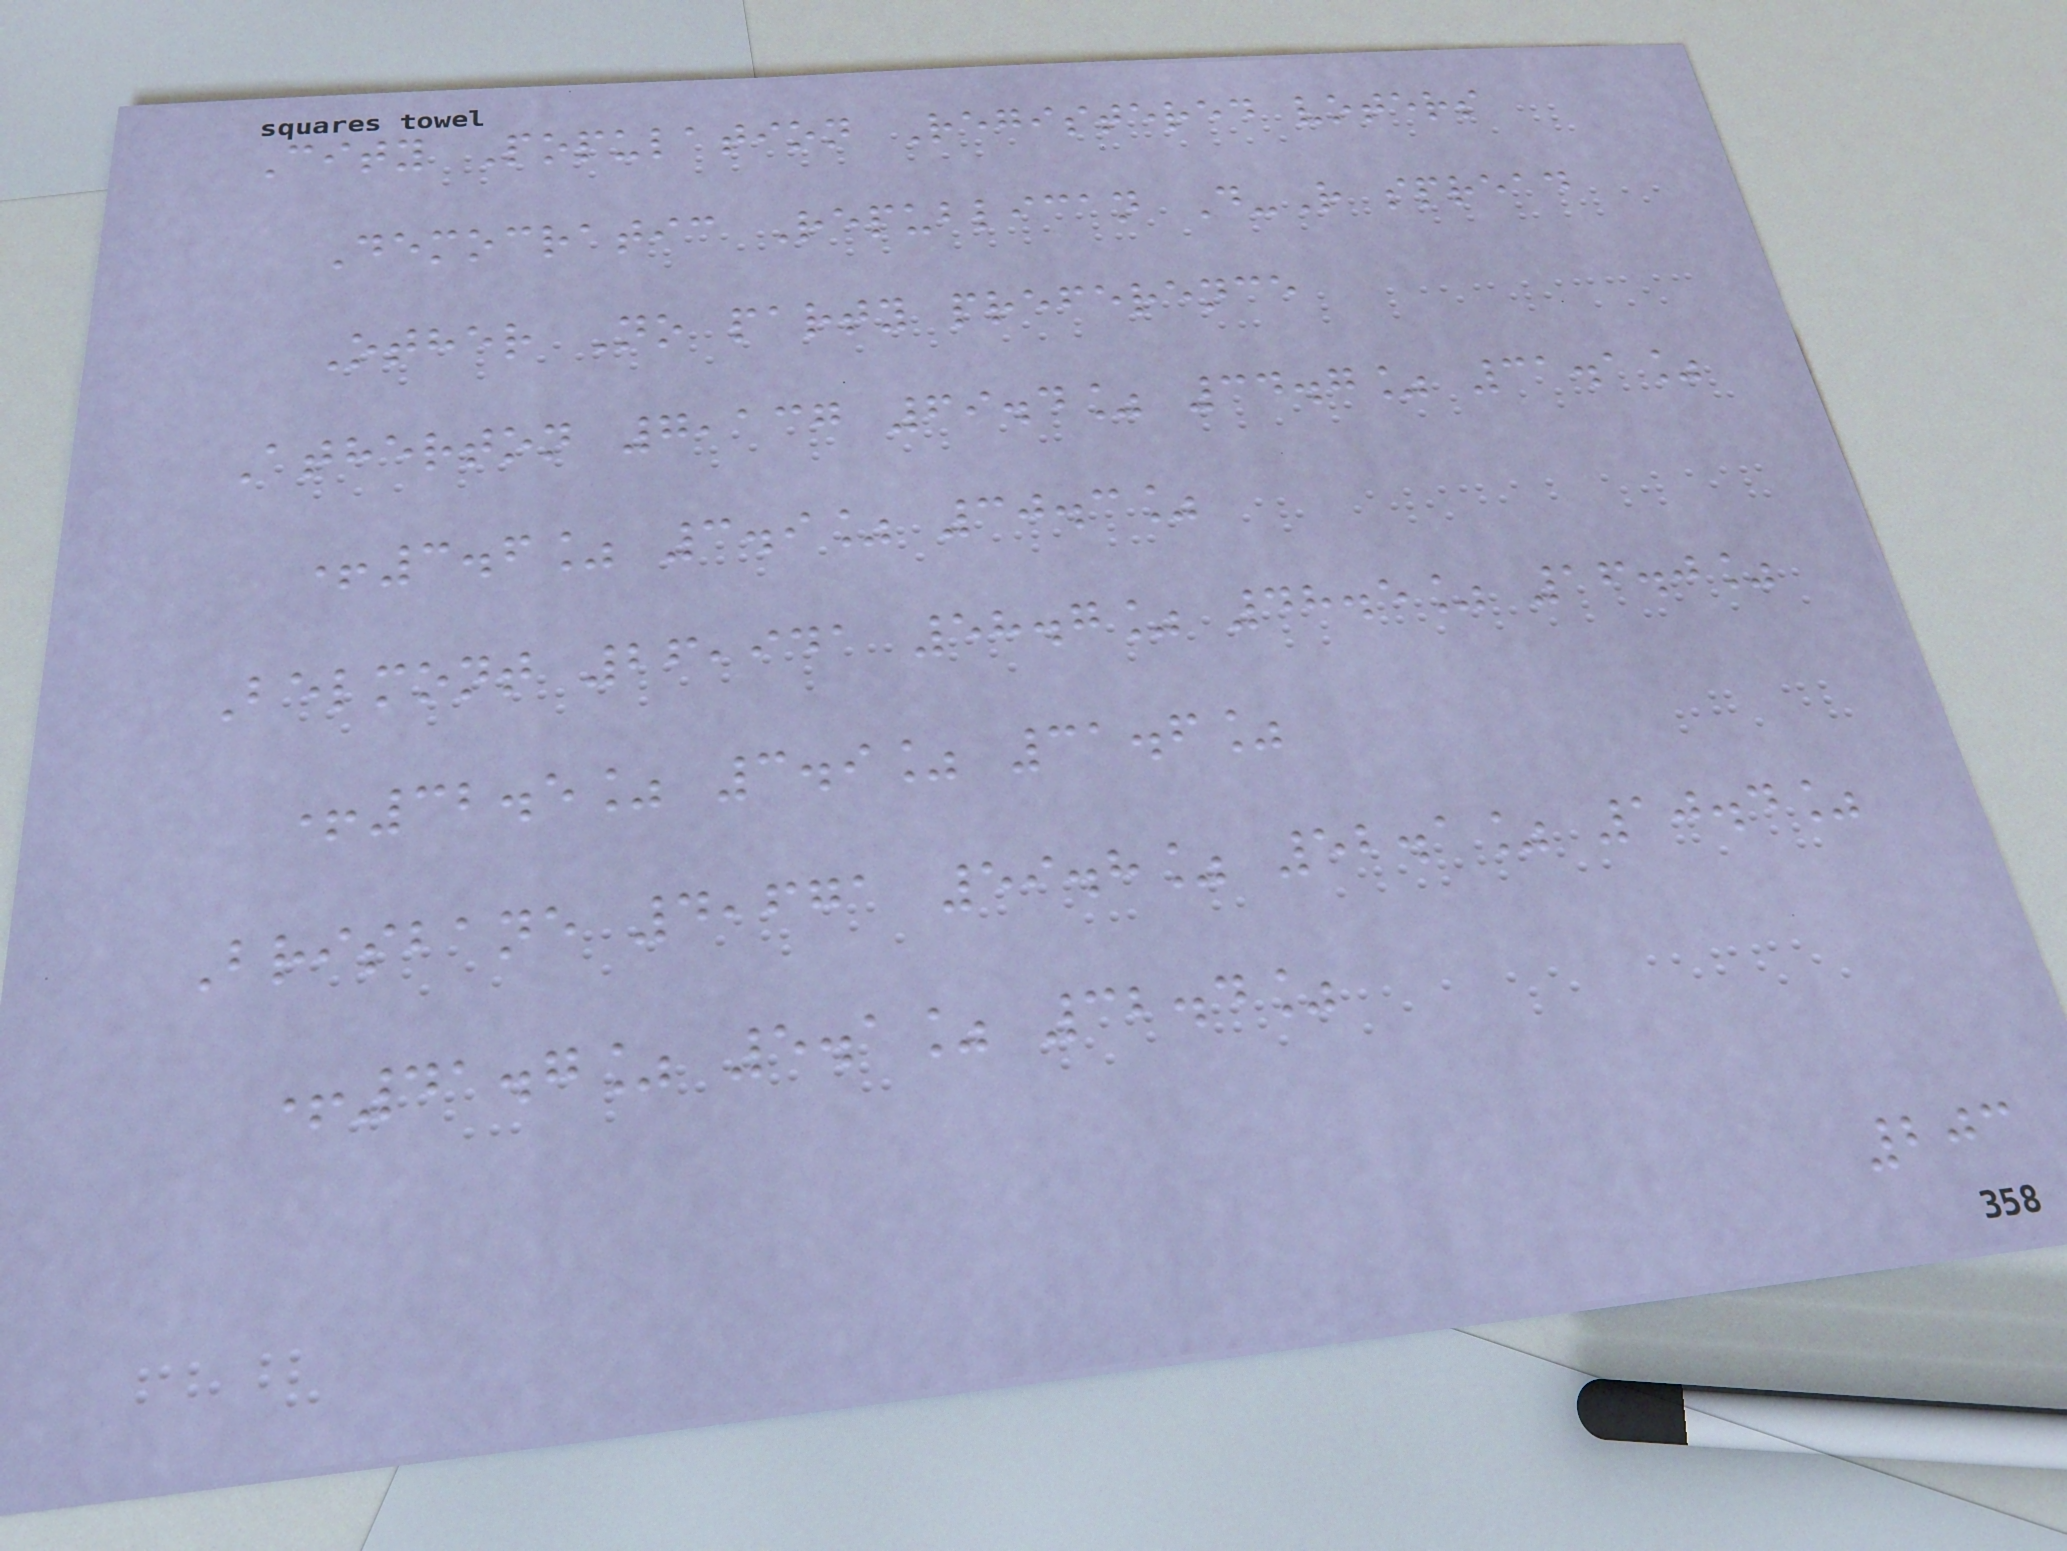City Population Registered voters
Democratic Republican D-R spread
Other No party preference
Atherton 7,137 69.4% 34.7% 31.1%
+3.6% 3.9% 30.3%
Belmont 26,941 58.7% 48.5% 16.0%
+32.5% 3.9% 31.6%
Brisbane 4,671 59.8% 52.1% 10.4%
+41.7% 5.1% 32.4%
203
